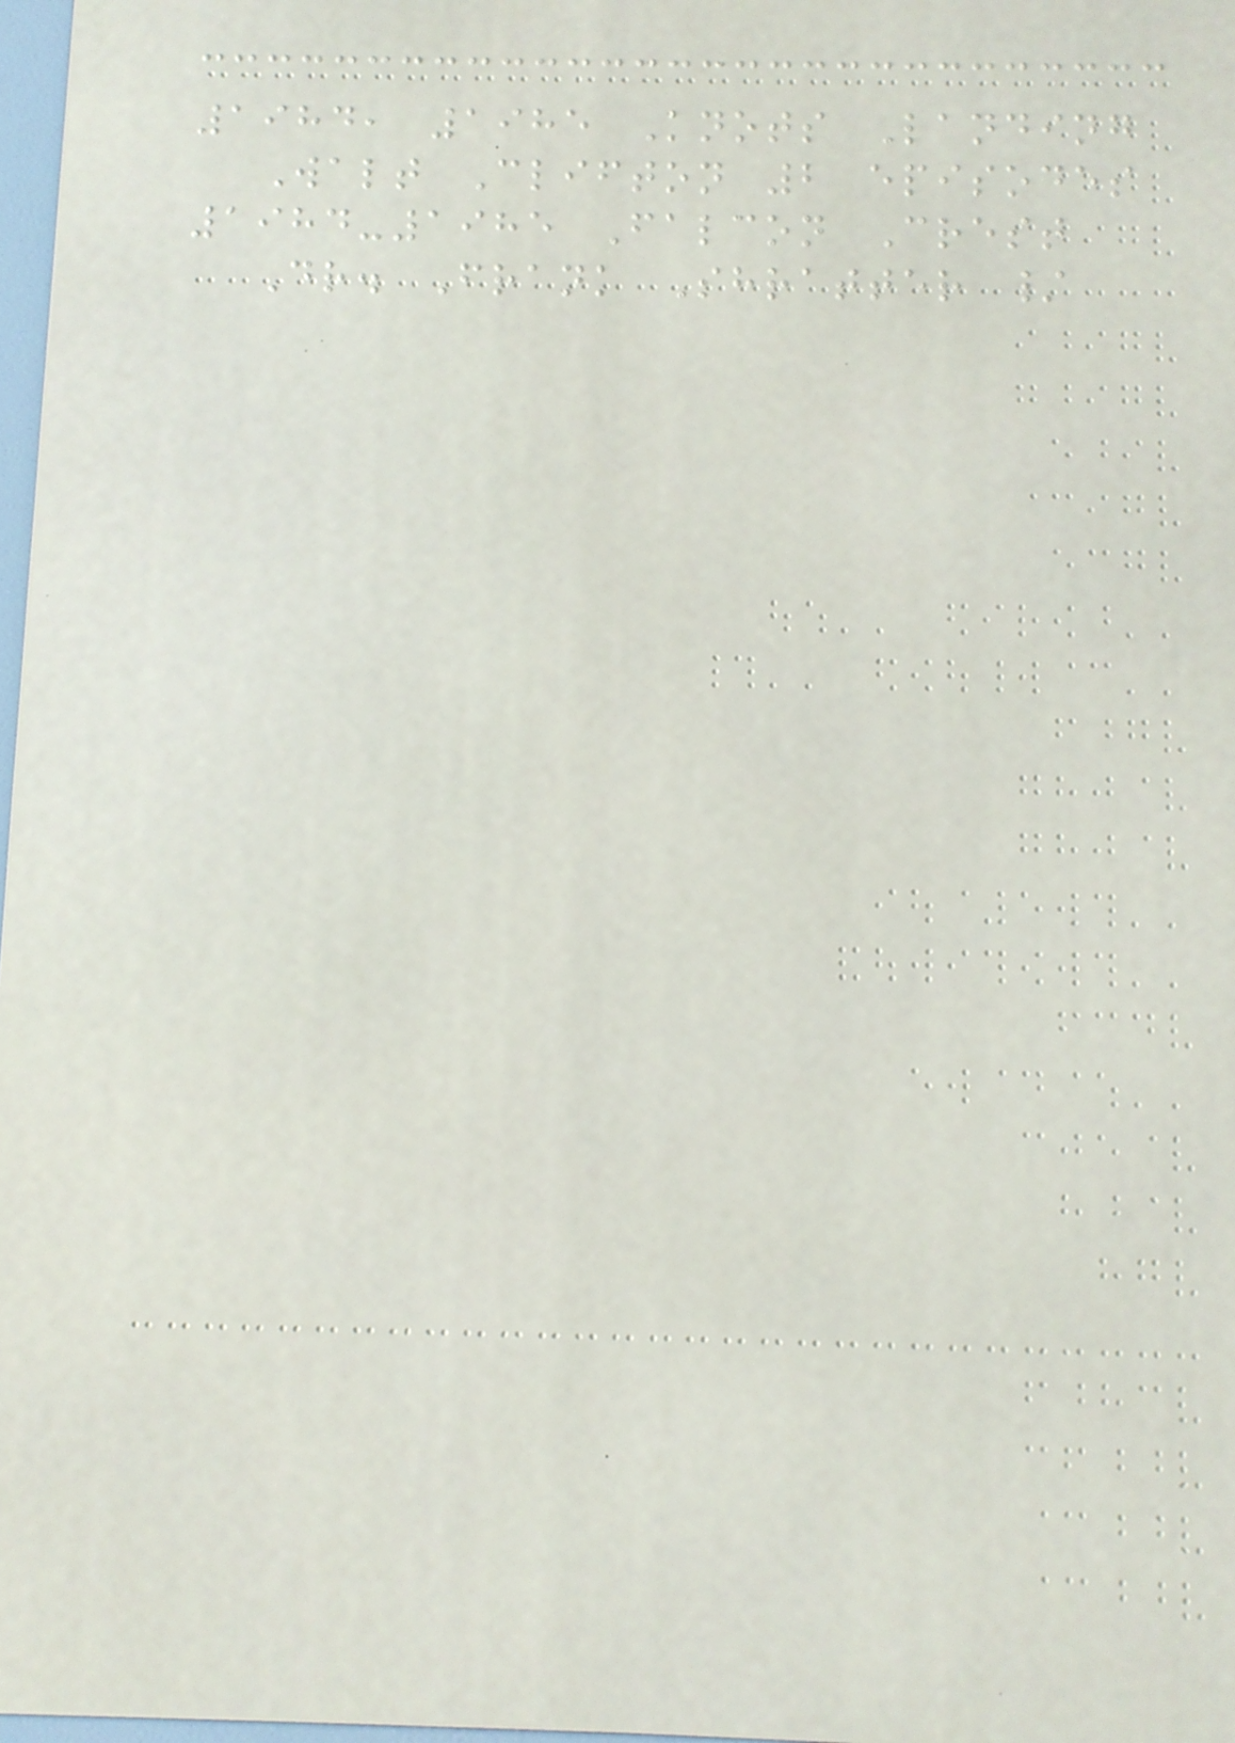1984, 1985 Knots Landing
Walt Clifton 2 episodes
1984-1985 Falcon Crest
Dr. Frank Shratter /
